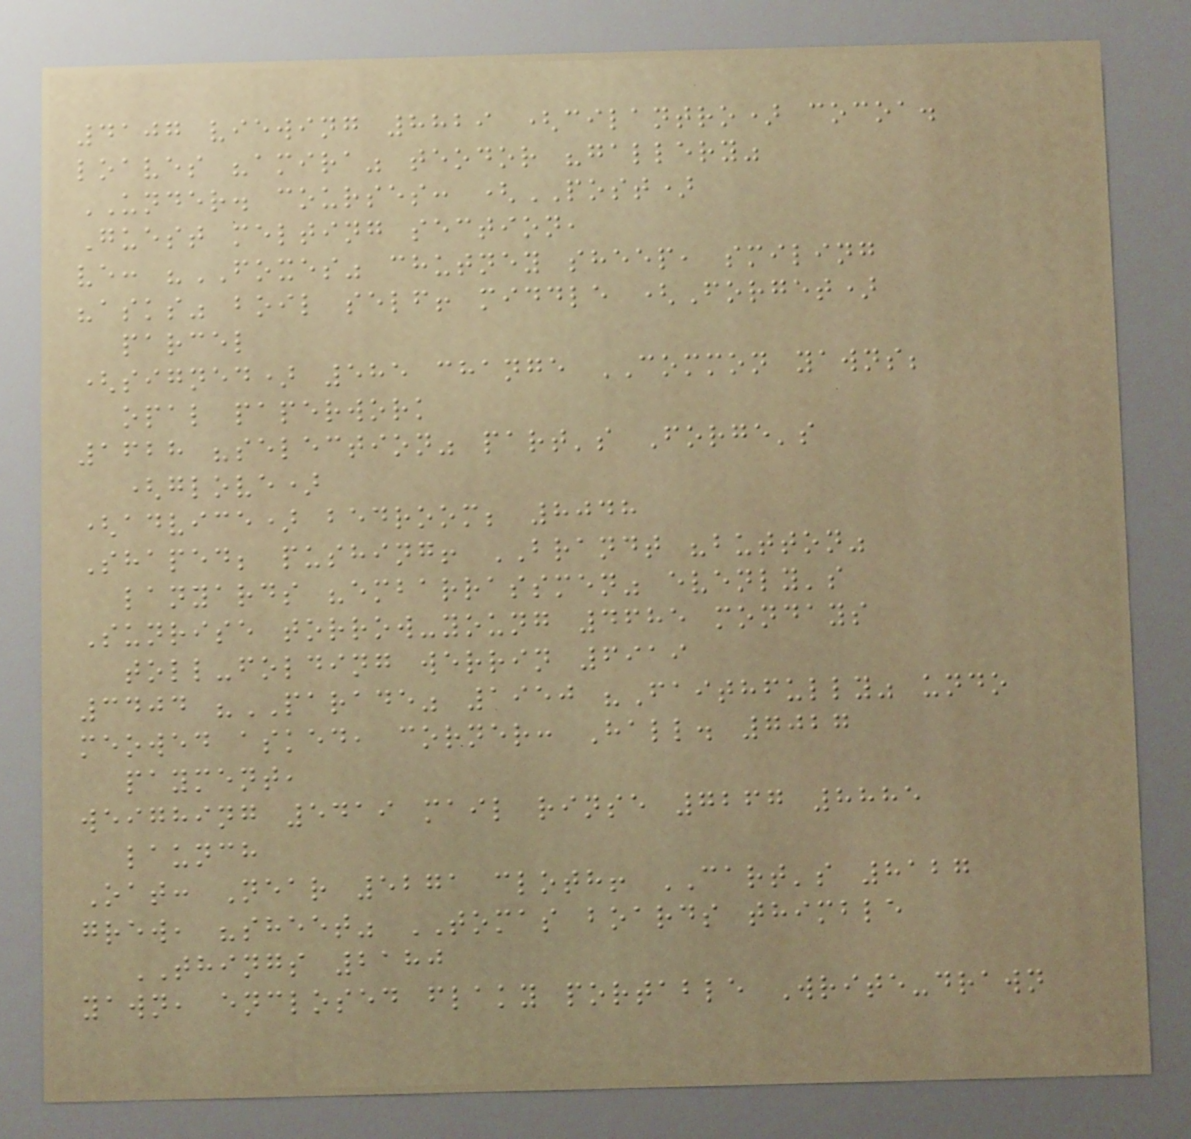4107 viewing 8829 (cilantro) cocoa.
loaves "amira" teodor "gallery"
UNDER. courses: (POST)
Guest melting section,
ve: "FOXES" chutney sheep, smiling
"asks" boil self! middle (Forget)
parcel
(signed) 585 change COMMON yawns;
opal paperwork
1628 "selection" part's Forge's
(glove)
(advice) bedroom; 8048
Shaped; pushing! BRANDT "button"
lanyards "embarrassmen" evenly's
Sunrise torrow-young 4685 mondays
toll-folding werrin 6919
3404 "PARADE" 1950 "Faithfully" undo
meowed asked, corner: Hall. 7027
payment,
weighing 5419 mail rinse 7267 8885
launch
Oat: Near 5271 cloth! CART's 8127
grew, "sheet" TOMAS boards thimble
THINGS 2180
yawn, enclosed flaky portable Write-drawn
